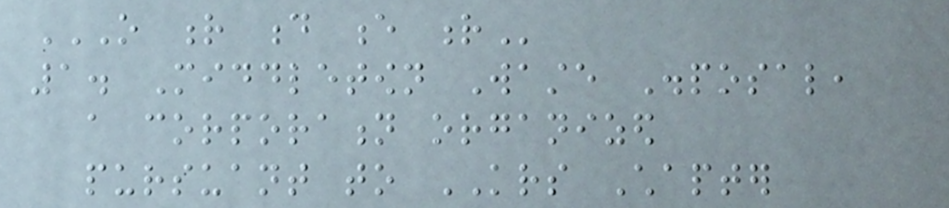O R D E R
1. Middletown Waste Disposal,
a corporation organized
pursuant to KRS Chapter
